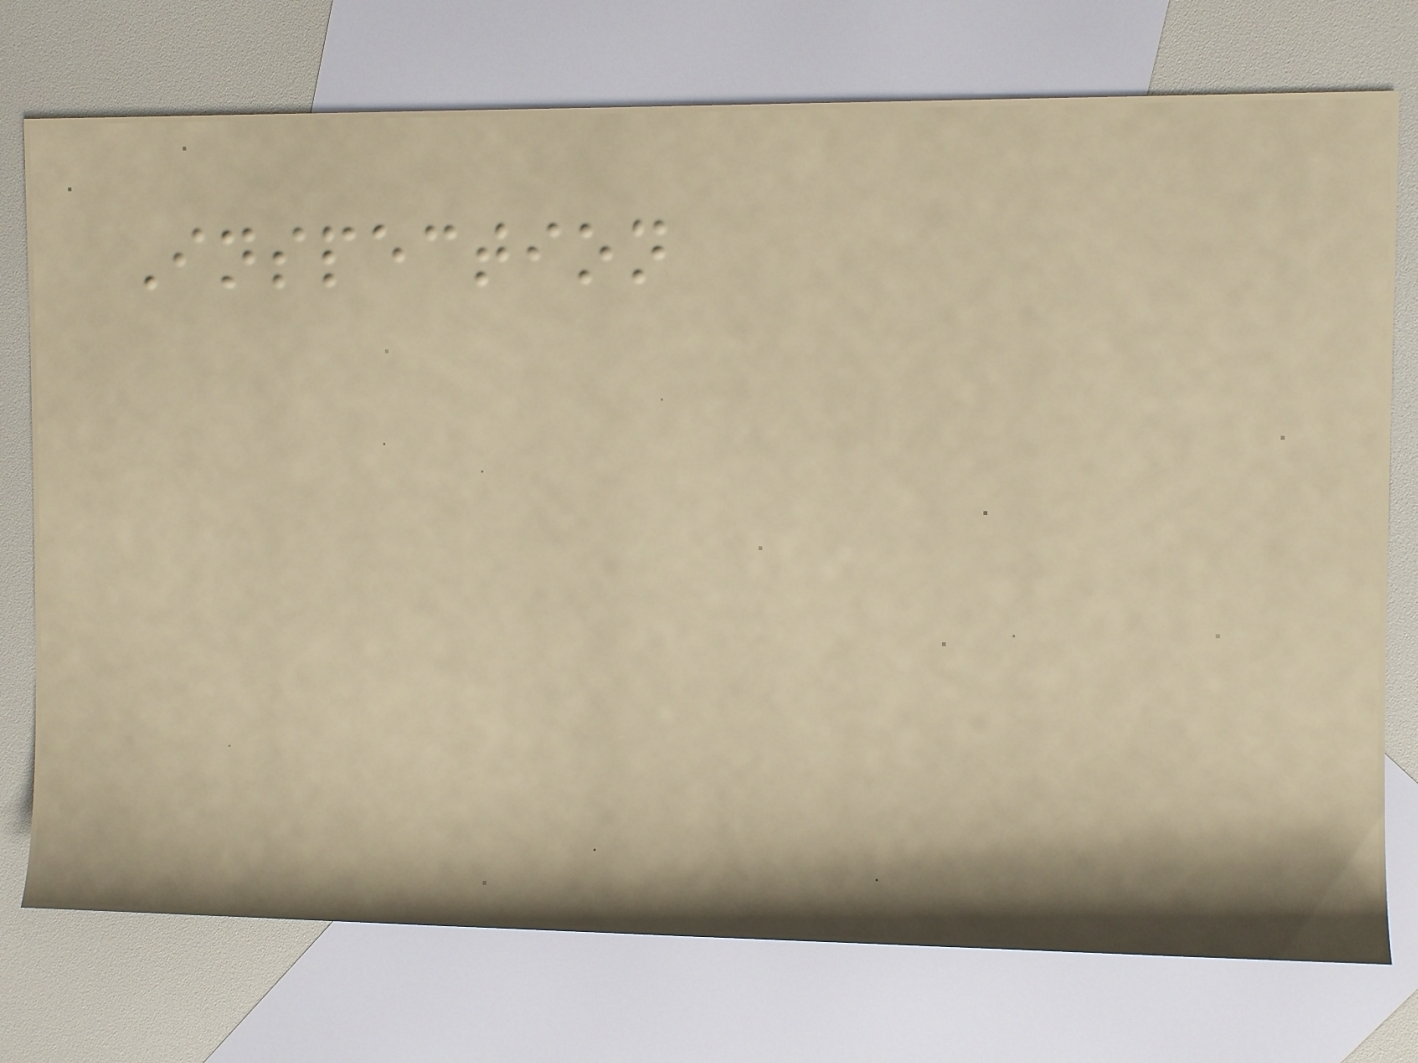Inspection
